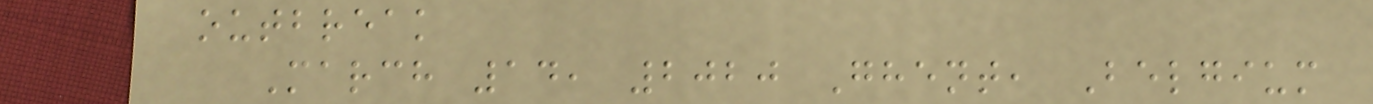outbreak
March 14, 2020 Ghent, Belgium
